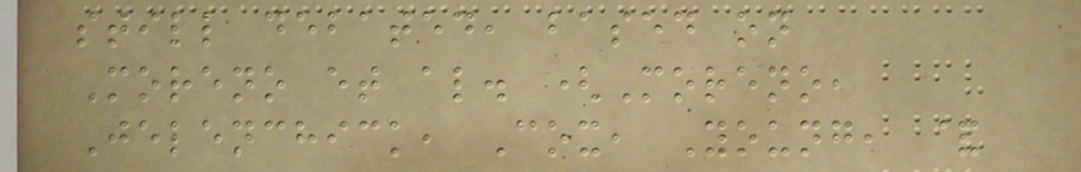still debated, based on
Moreno et al. (Moreno,
Jelenchick, Cox, Young, &
